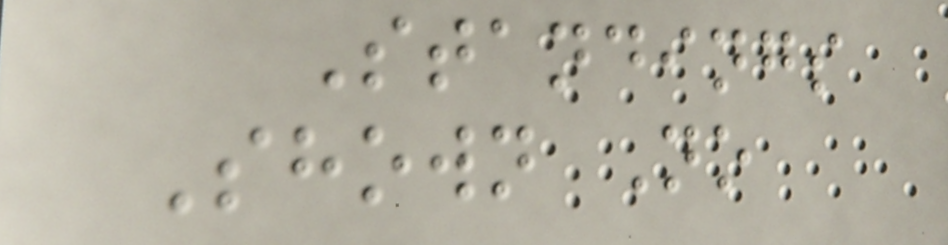Standings
Shown No
